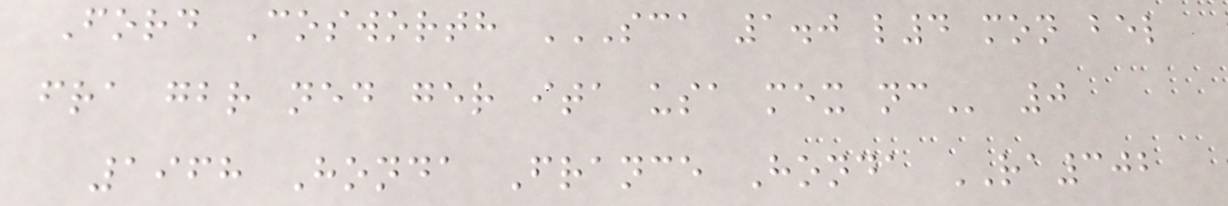Ford Cosworth SCA 1.0 L4 MON BEL
FRA GBR NED GER ITA USA MEX NC 0
1968 Honda France Honda RA302
